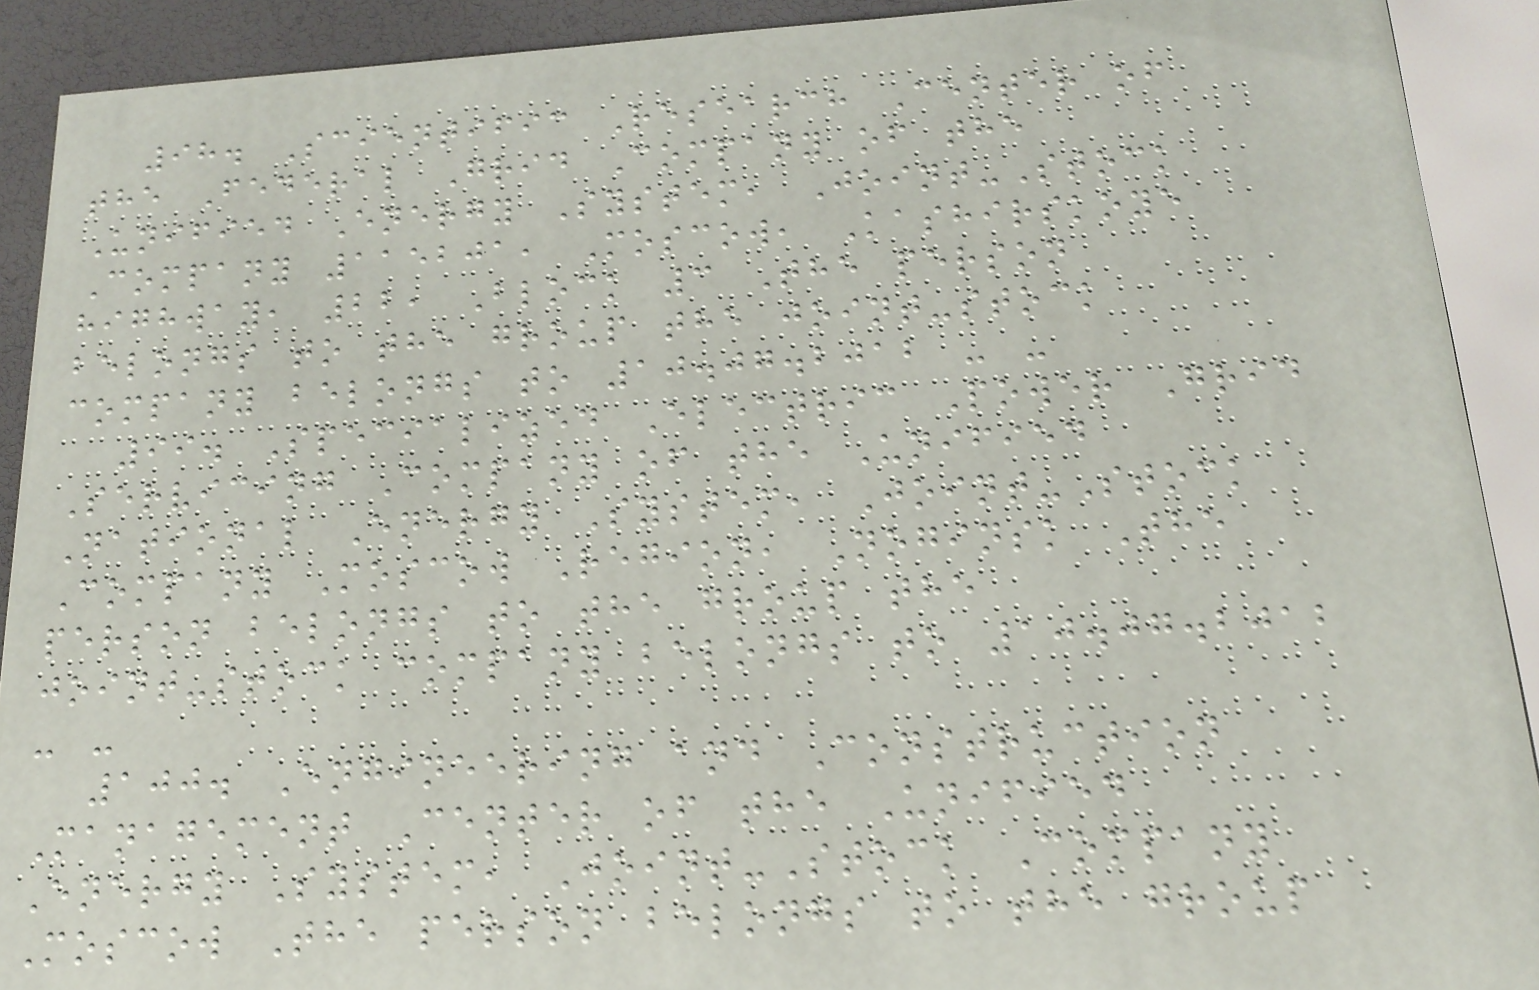98. Scientific Research Center of
the Federal Grid Company of the
Unified Energy System, Joint-Stock
Company 115201, Moscow, Kashirskoye
highway, 22, Block 3 The person
belongs to the group the joint-stock
company belongs to 10.07.2012 - -
99. Specialized Electric Power Grid
Servicing Company of the Unified
National Energy System, Joint-Stock
Company Moscow Region, Noginsk The
person belongs to the group the
joint-stock company belongs to 10.07.2012
- -
100. Engineering and Construction
Management Center of the Unified
Energy System, Joint-Stock Company
Moscow The person belongs to the group
